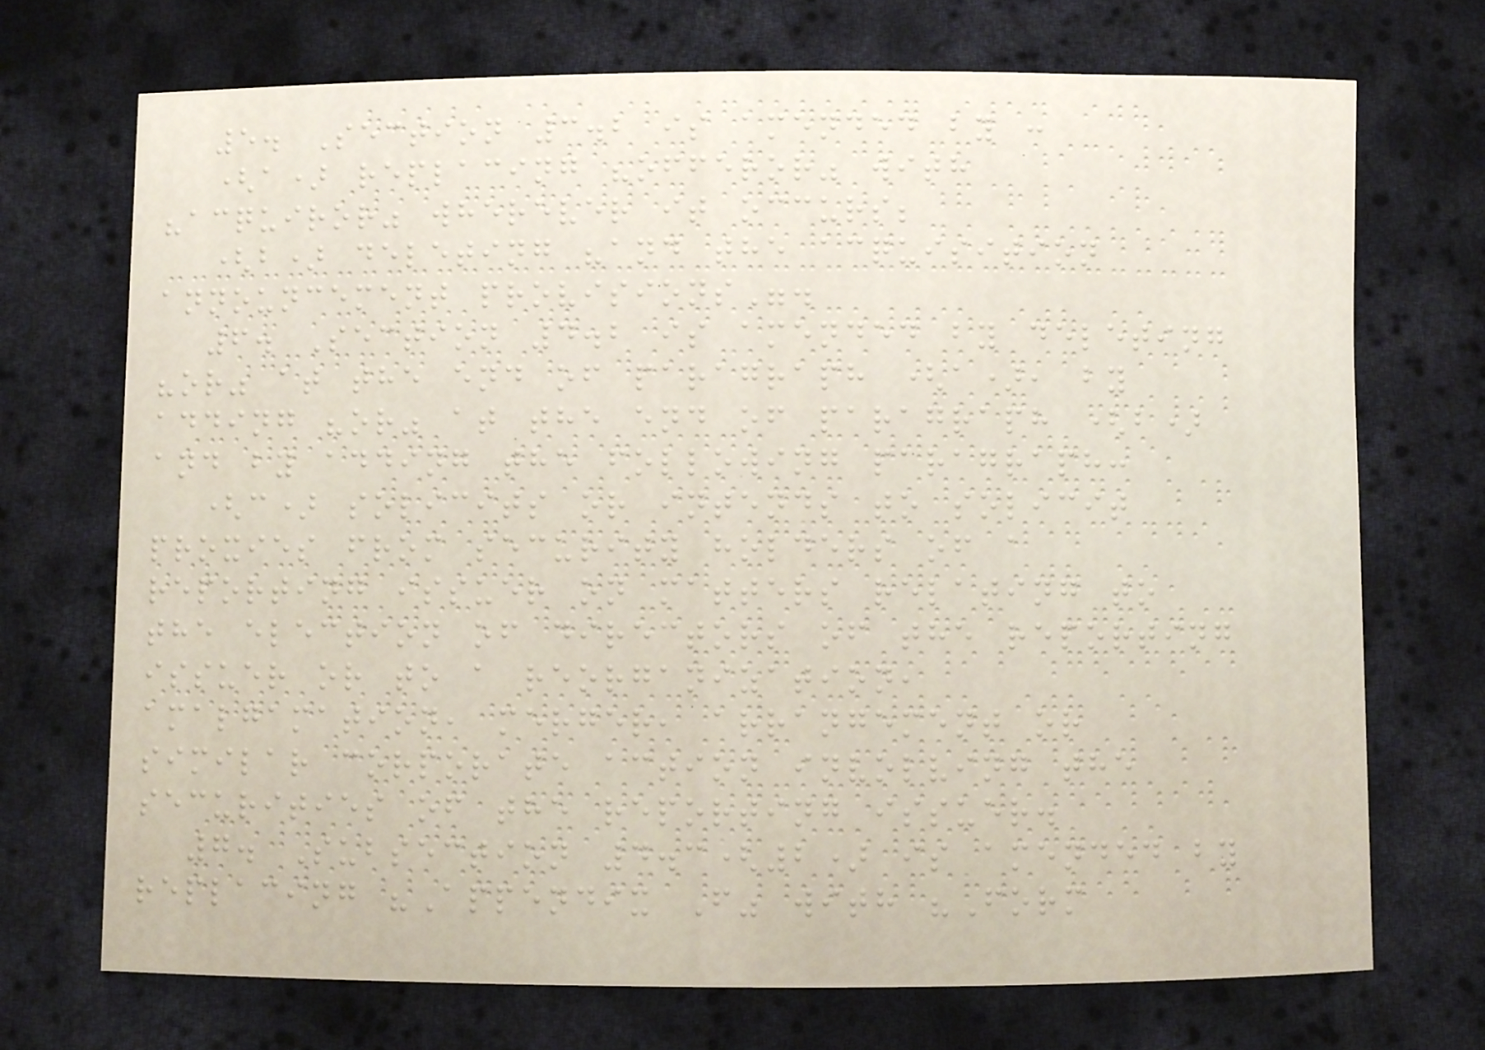5. Section 3.2 is amended by :
(a) replacing "offeror" with
"acquiror" wherever it occurs;
(b) deleting "and the acquisition
announcement provisions".
6. Section 4.2 is amended by deleting
"or" at the end of paragraph (a), by
adding "or" at the end of paragraph (b)
and by adding the following paragraph:
(c) solicits or intends to solicit
proxies from security holders of a
reporting issuer on matters relating to
the election of directors of the reporting
issuer or to a reorganization,
amalgamation, merger, arrangement or
similar corporate action involving the
securities of the reporting issuer.
7. Subsection 4.3(2) is amended by
replacing "Appendix F" with "Form
